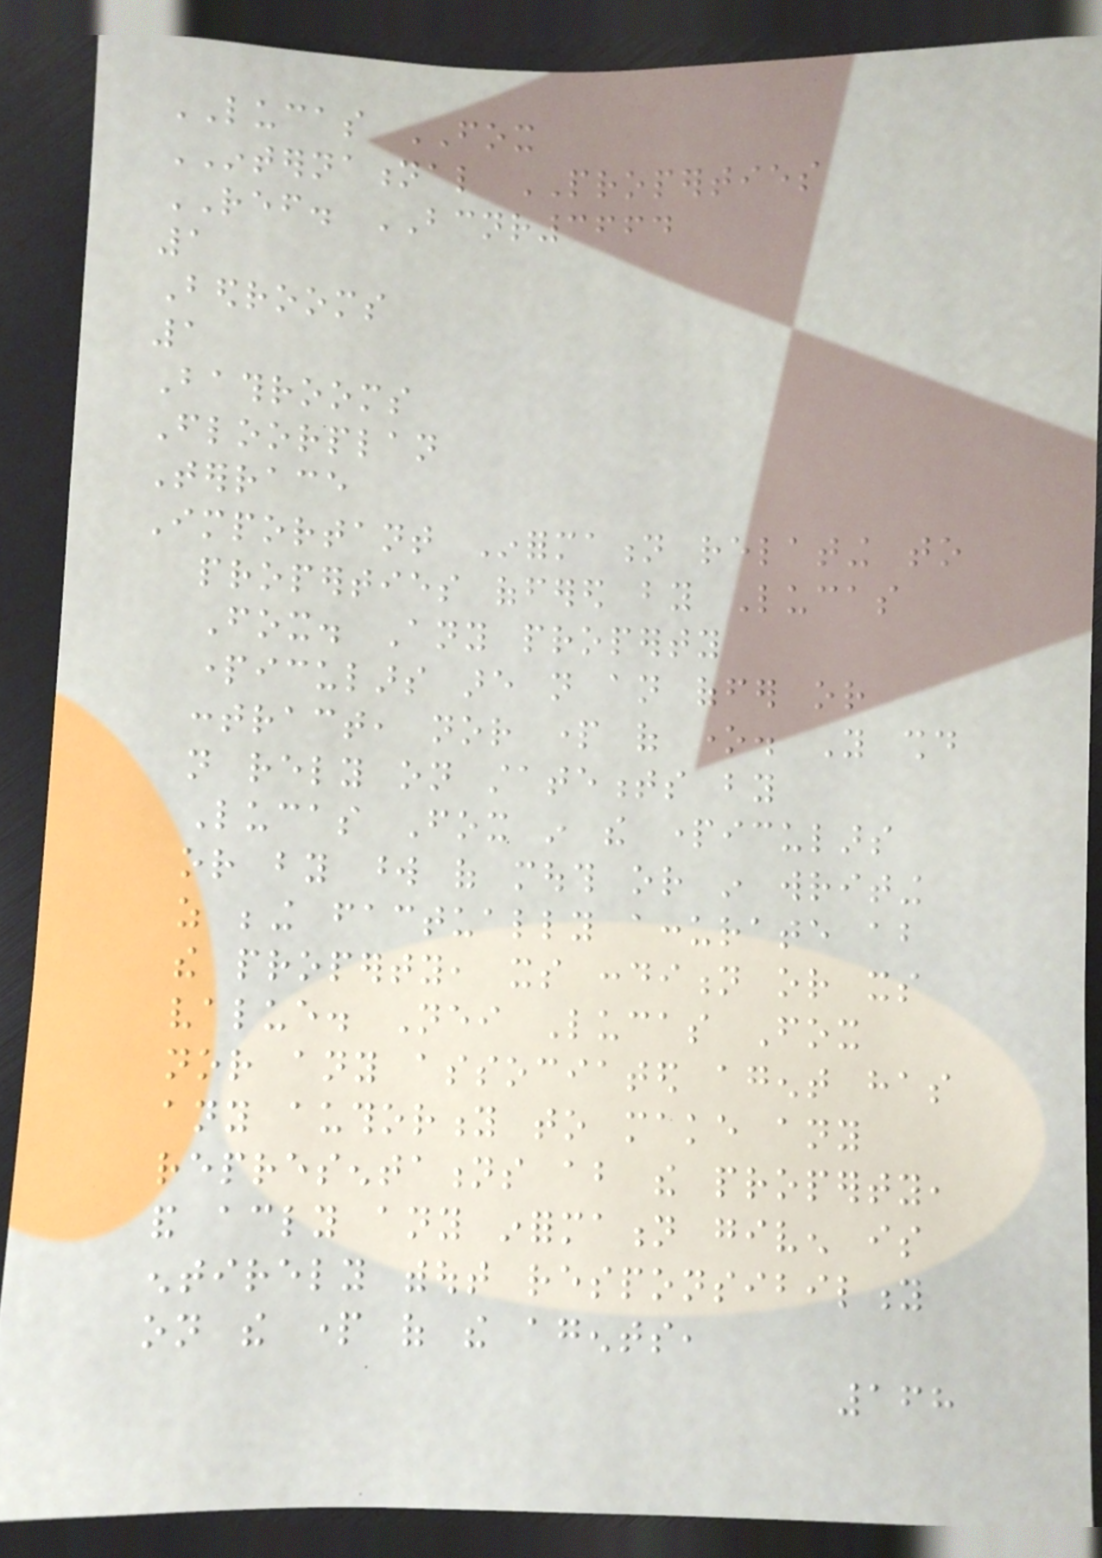LUCAS FOX
INTERNATIONAL PROPERTIES
REF. BCNR3664
1
Bedrooms
1
Bathrooms
Floorplan
Terrace
Important Information relating to
properties offered by Lucas
Fox. Any property
particulars are not an offer or
contract, nor part of one. You should
not rely on statements by
Lucas Fox in the particulars
or by word of mouth or in writing
as being factually accurate about
the property, its condition or its
value. Neither Lucas Fox
nor any associated agent has
any authority to make any
representations about the property,
and accordingly any information given is
entirely without responsibility
on the part of the agents,
168
